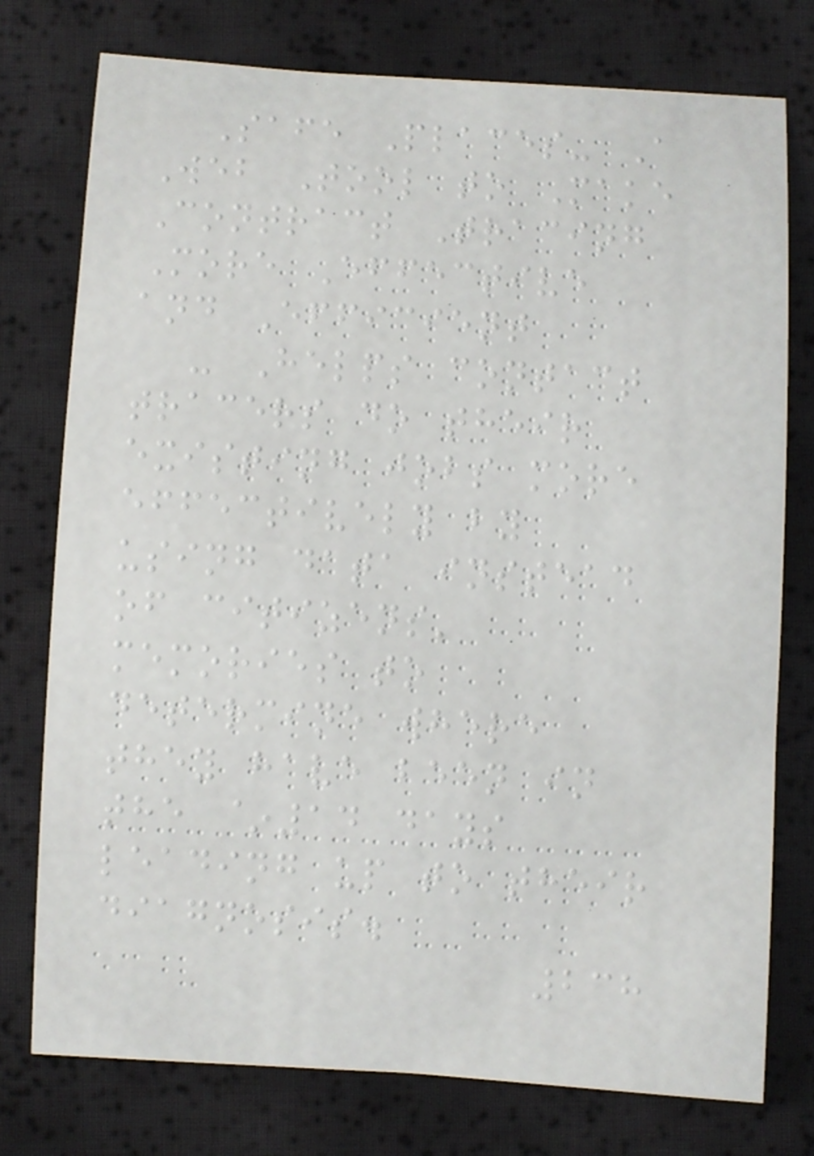Safe Places- A
Web Tool to Make
Contract Tracing
More Effective
and Efficient
- Helps contact
tracers do their
existing jobs more
effectively by
using data instead
of citizens'
memories to
determine where
they have been in
the ~14 days
leading up to their
diagnosis.
238
